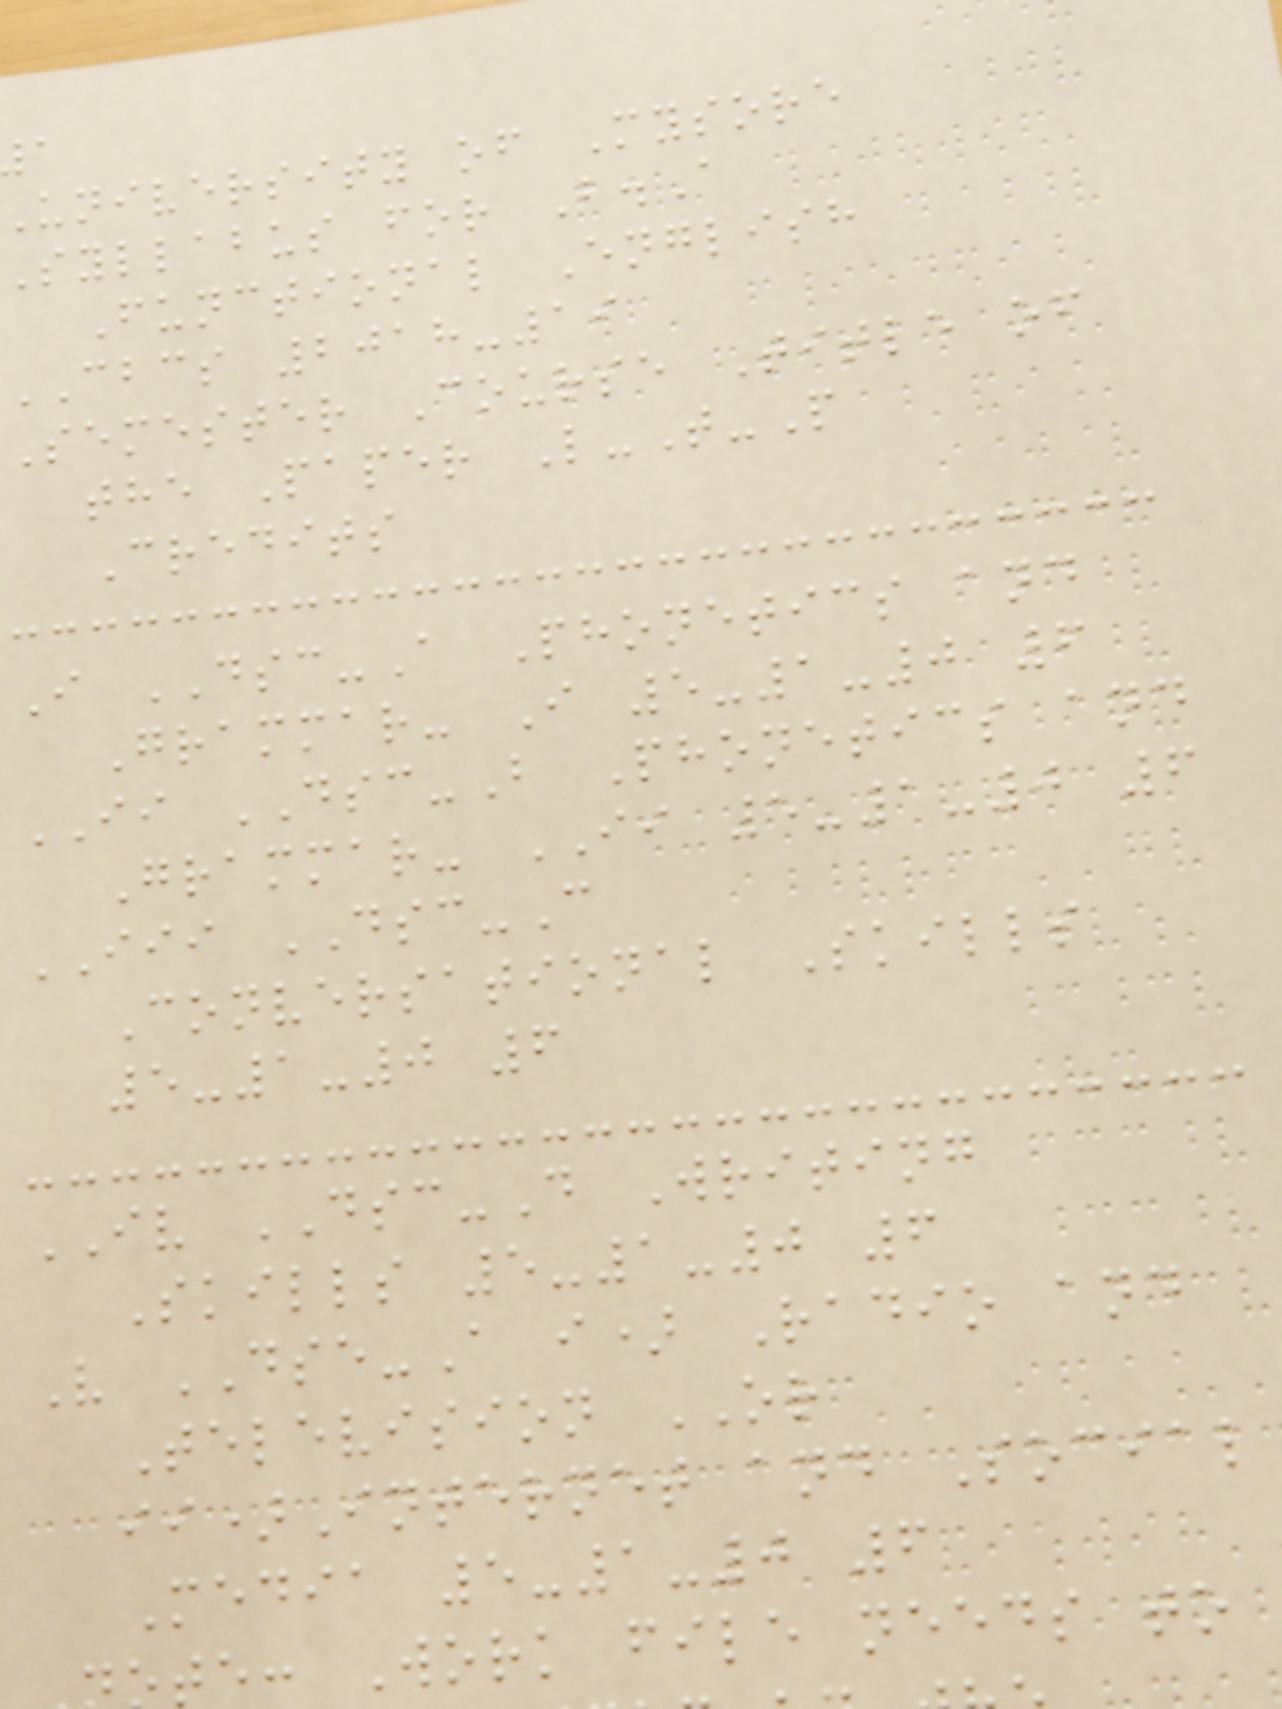university of Mysore
Syllabus for B.A
Functional English
CBCS 2018-19
Semester Course Title of
the Paper L-T-P
Credits
I DSC-A Phonetics and
Grammar- I 5-1-0 6
II DSC-B Phonetics and
Grammar- II 5-1-0 6
III DSC-C
Conversational Skills
5-1-0 6
IV DSC-D Writing
Skills 5-1-0 6
V DSE-A i) Radio and
Television OR
ii)Internet and Social
Media 5-1-0 6
te: Work file needs to
